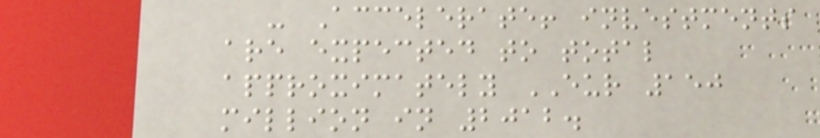- Accelerate! investments
are expected to total
approximately EUR 150
million in 2012.
